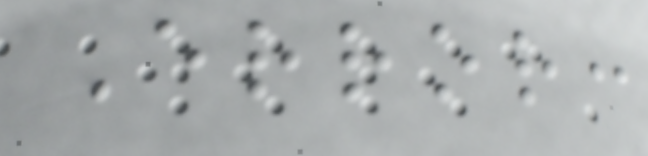Error:
